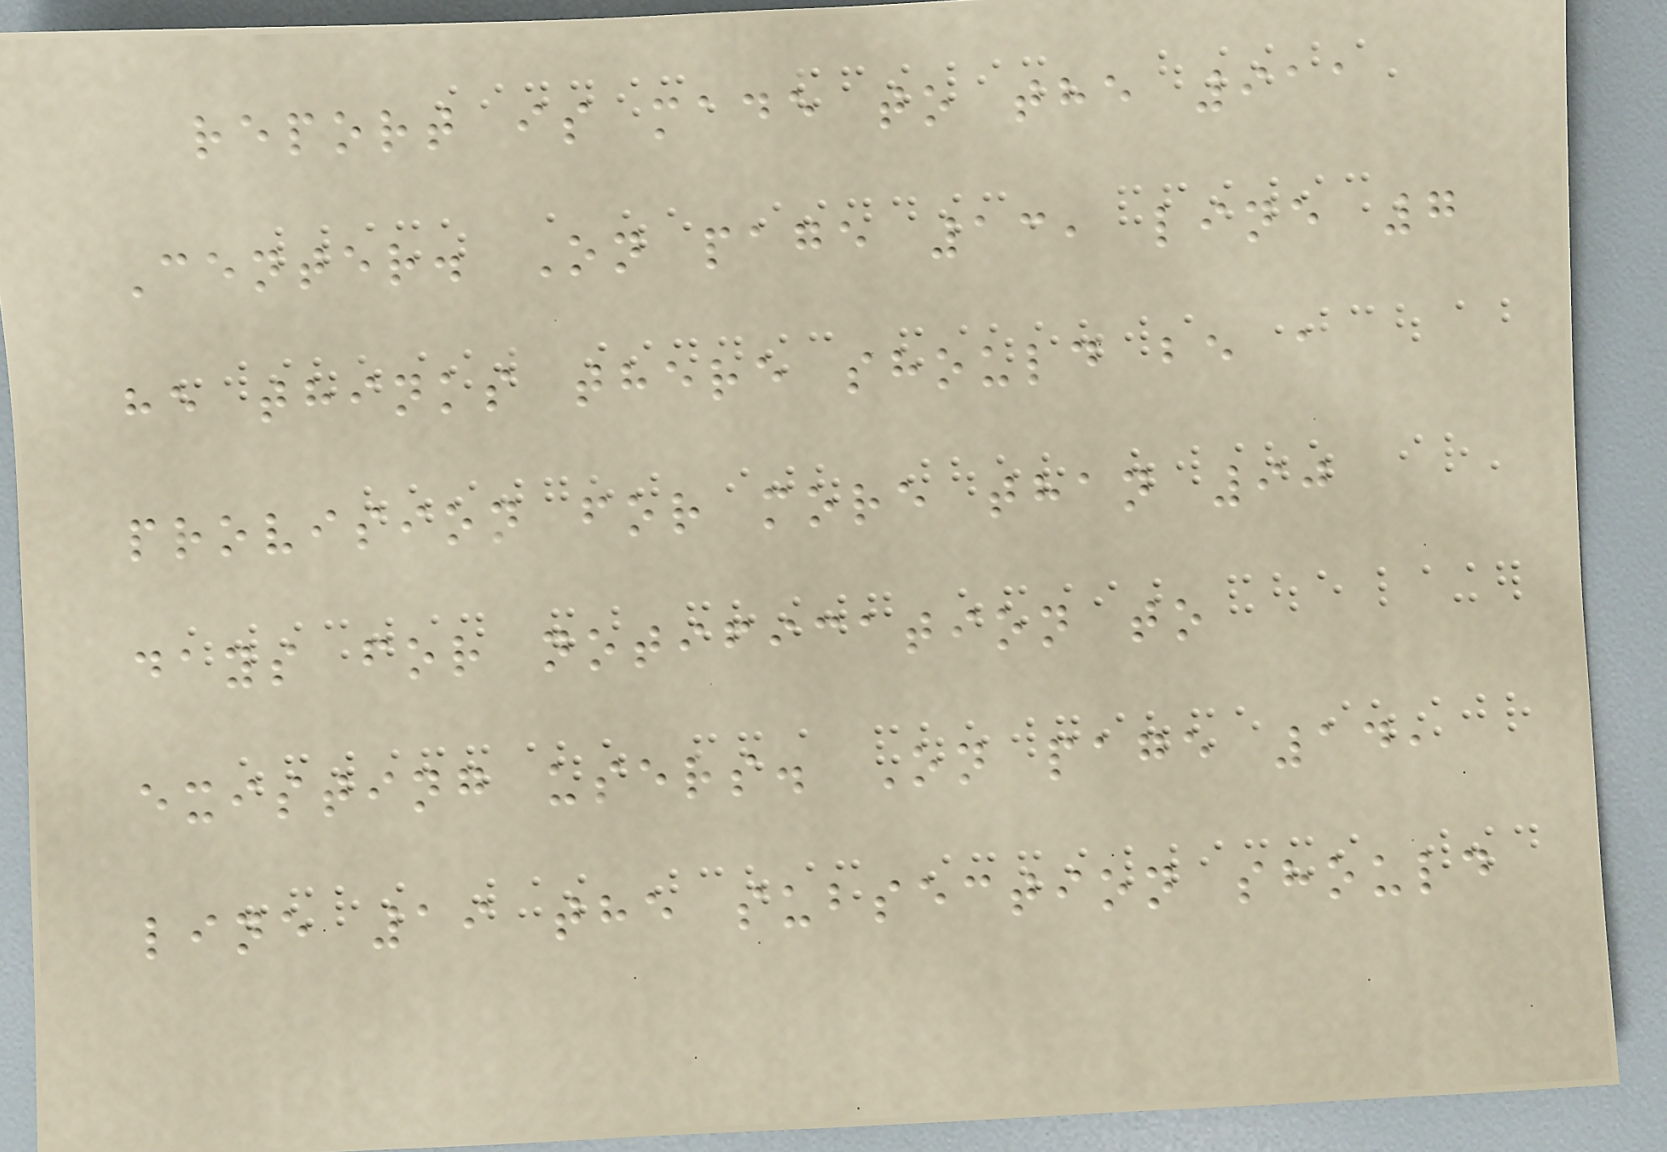report is made to the 911
Center. On page 13, line 7
he thinks there should be a
provision for more than 90
days for notification to
existing users. On page 14,
line 19 the subsection should
